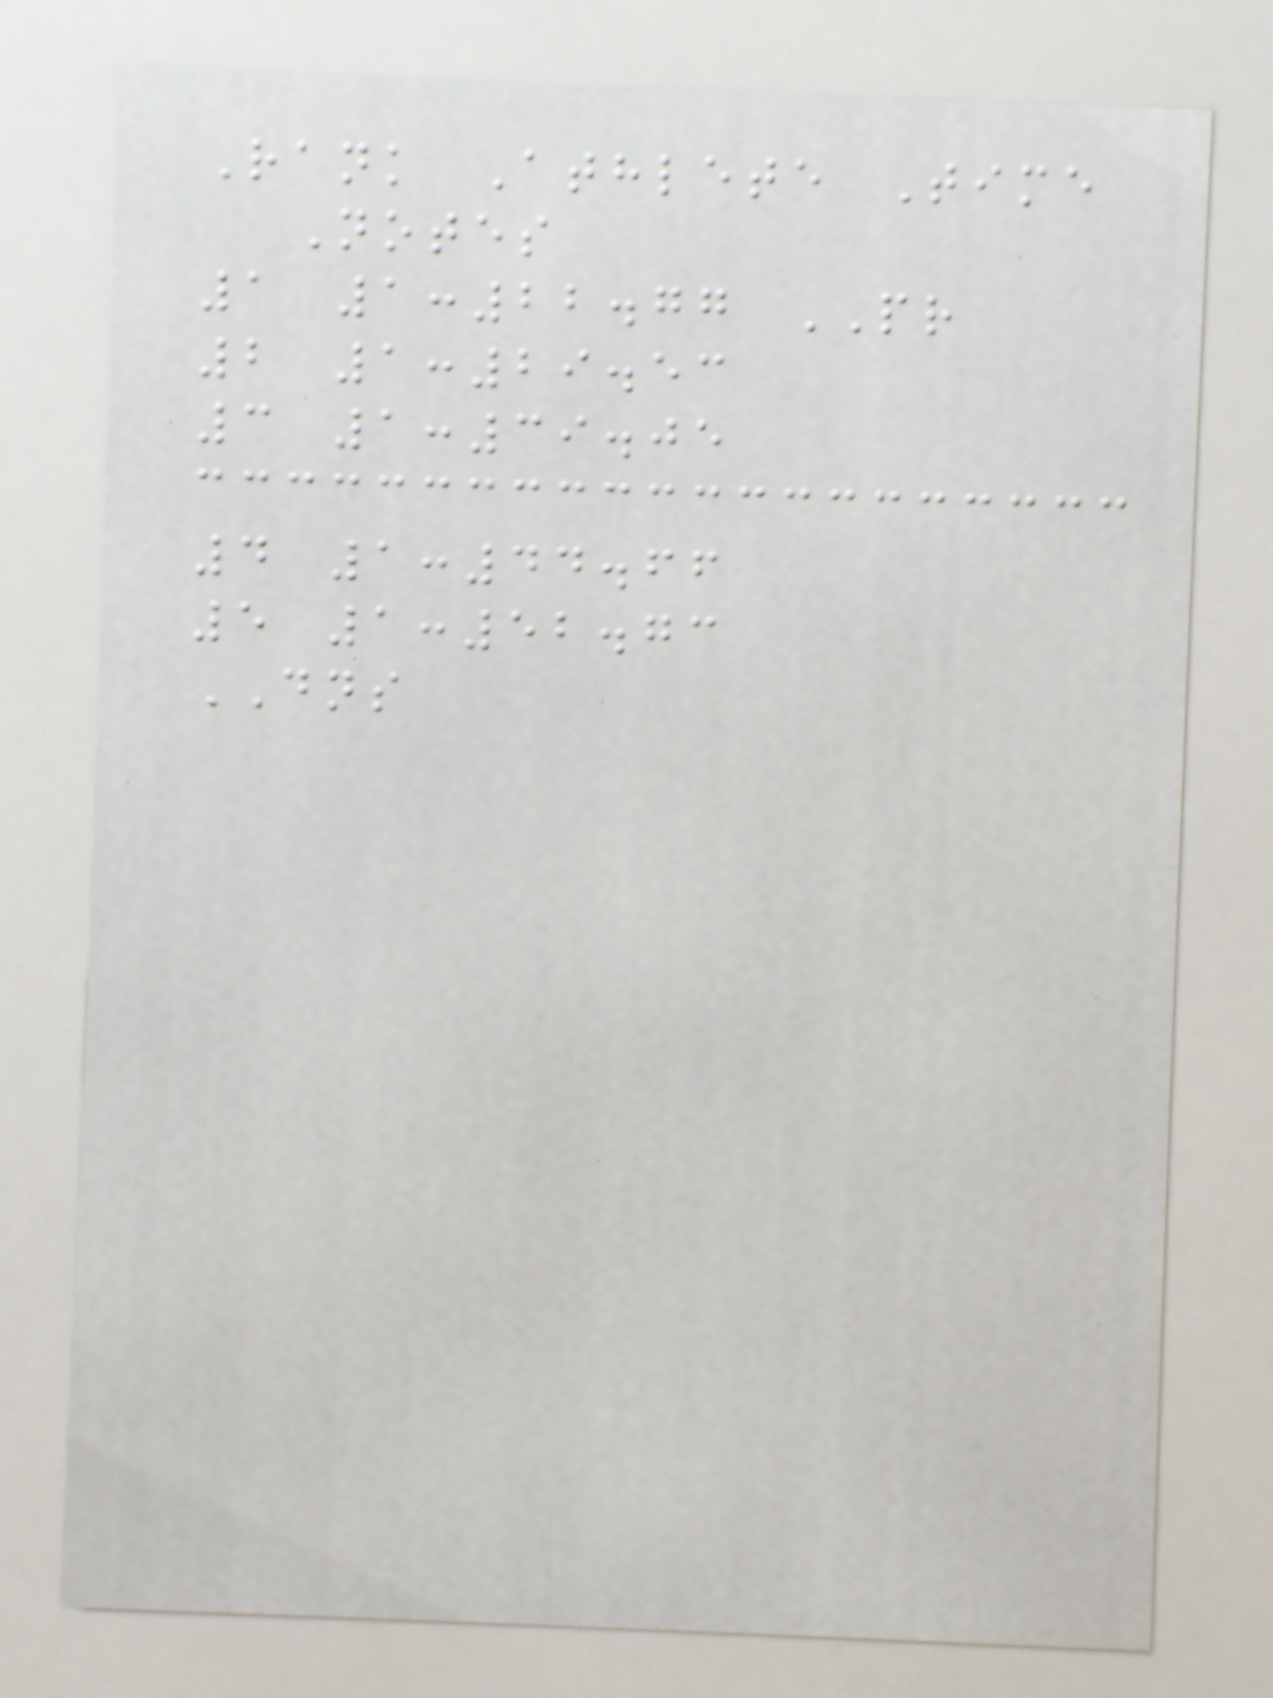Rank Athlete Time
Notes
1 1:22.77 PR
2 1:29.53
3 1:39.05
4 1:44.66
5 1:52.73
DNS
